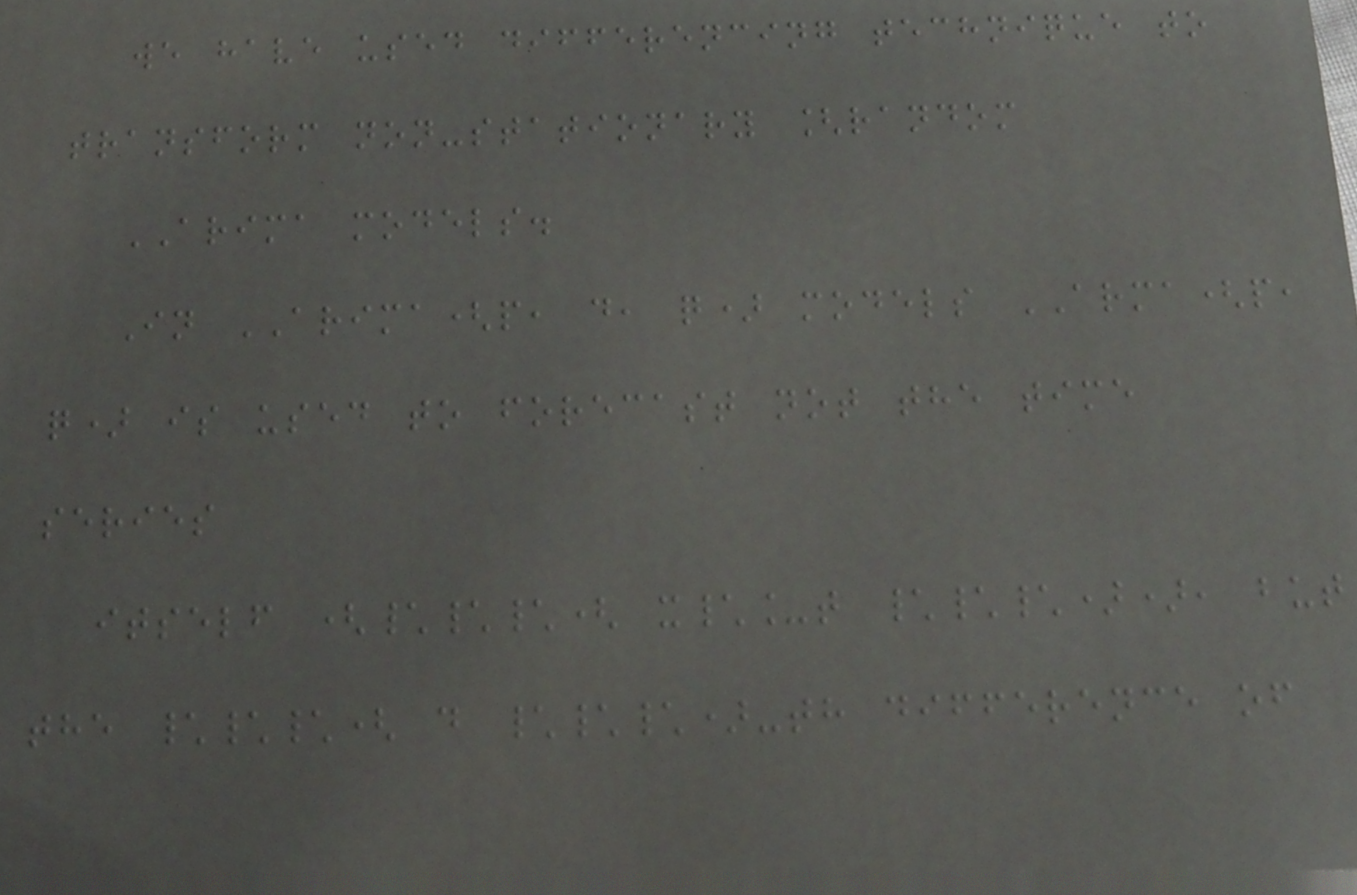we have used differencing technique to
transform non-stationary [random
ARIMA models.
In ARIMA(p, d, q) models ARMA(p,
q) is used to forecast not the time
series
itself (\\\( x\_t \\\)), but
the \\\( d \\\)-th difference of
